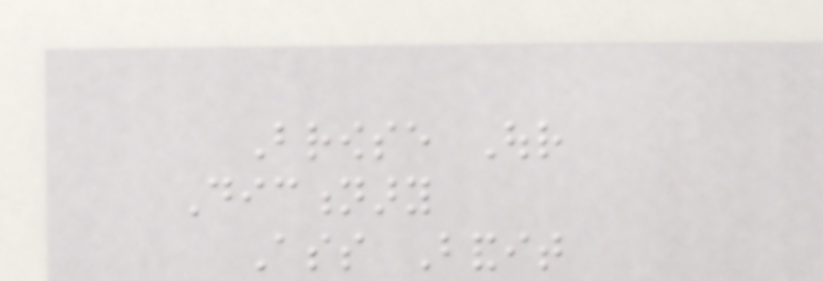Browse Our
Dictionary
Ass Bandit
